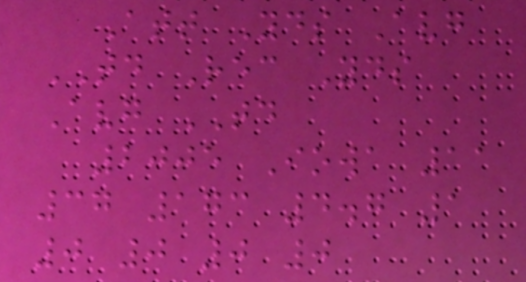Att Yds Avg
TD Rec Yds
Avg TD
2005 Iowa 11
37 173 4.7 1
0 0 0 0
